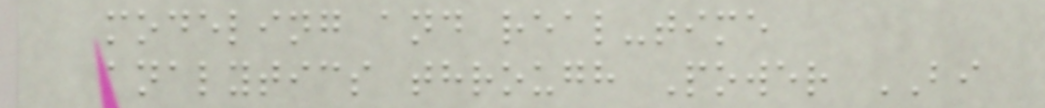modeling and real-time
analytics through Power BI
